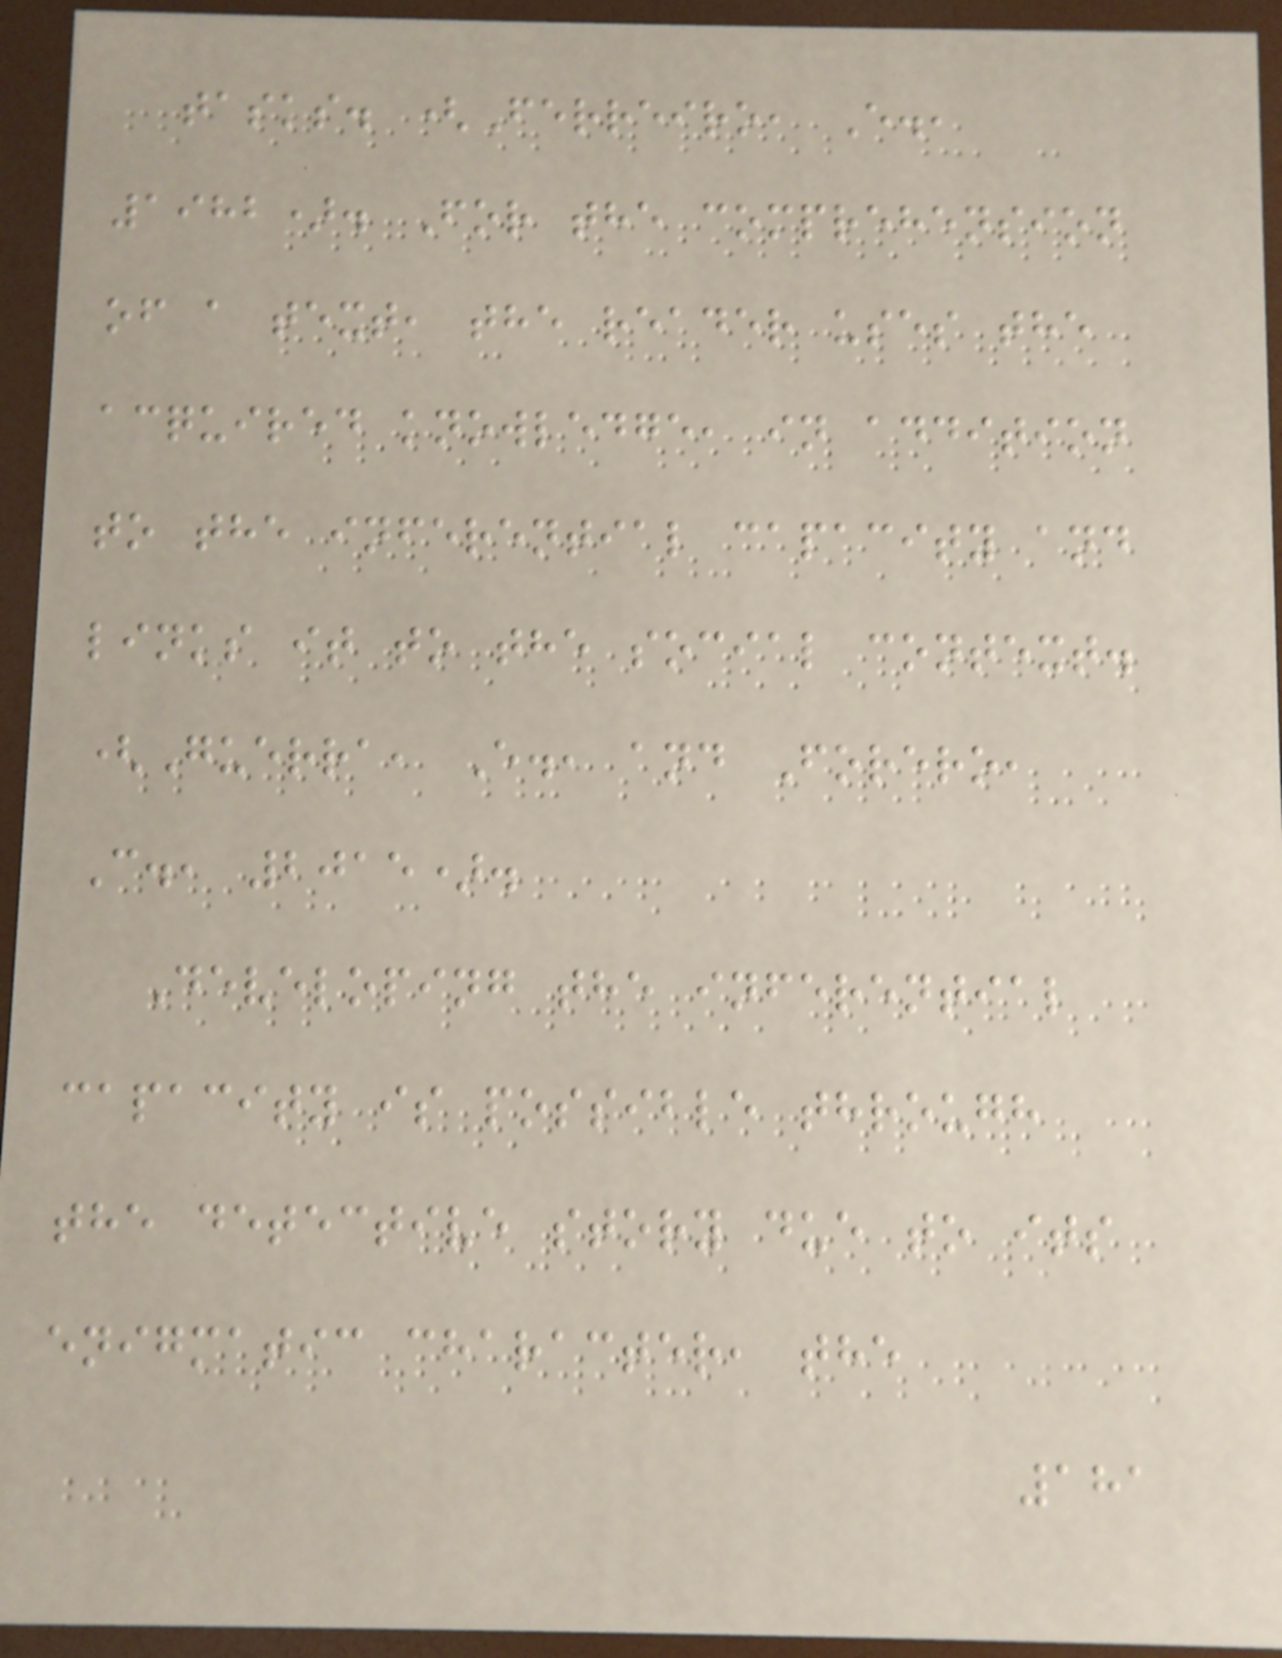tasks. (Ferreiro, E.,
1982). For the comprehension
of a text, the reader uses the
acquired knowledge, in addition
to the inferential capacity and
links it to the social context.
(Guerra, E., and Forero,
C., 2015).
Developing the inferential
capacity is possible through
the detective story due to its
enigmatic character, the
181
